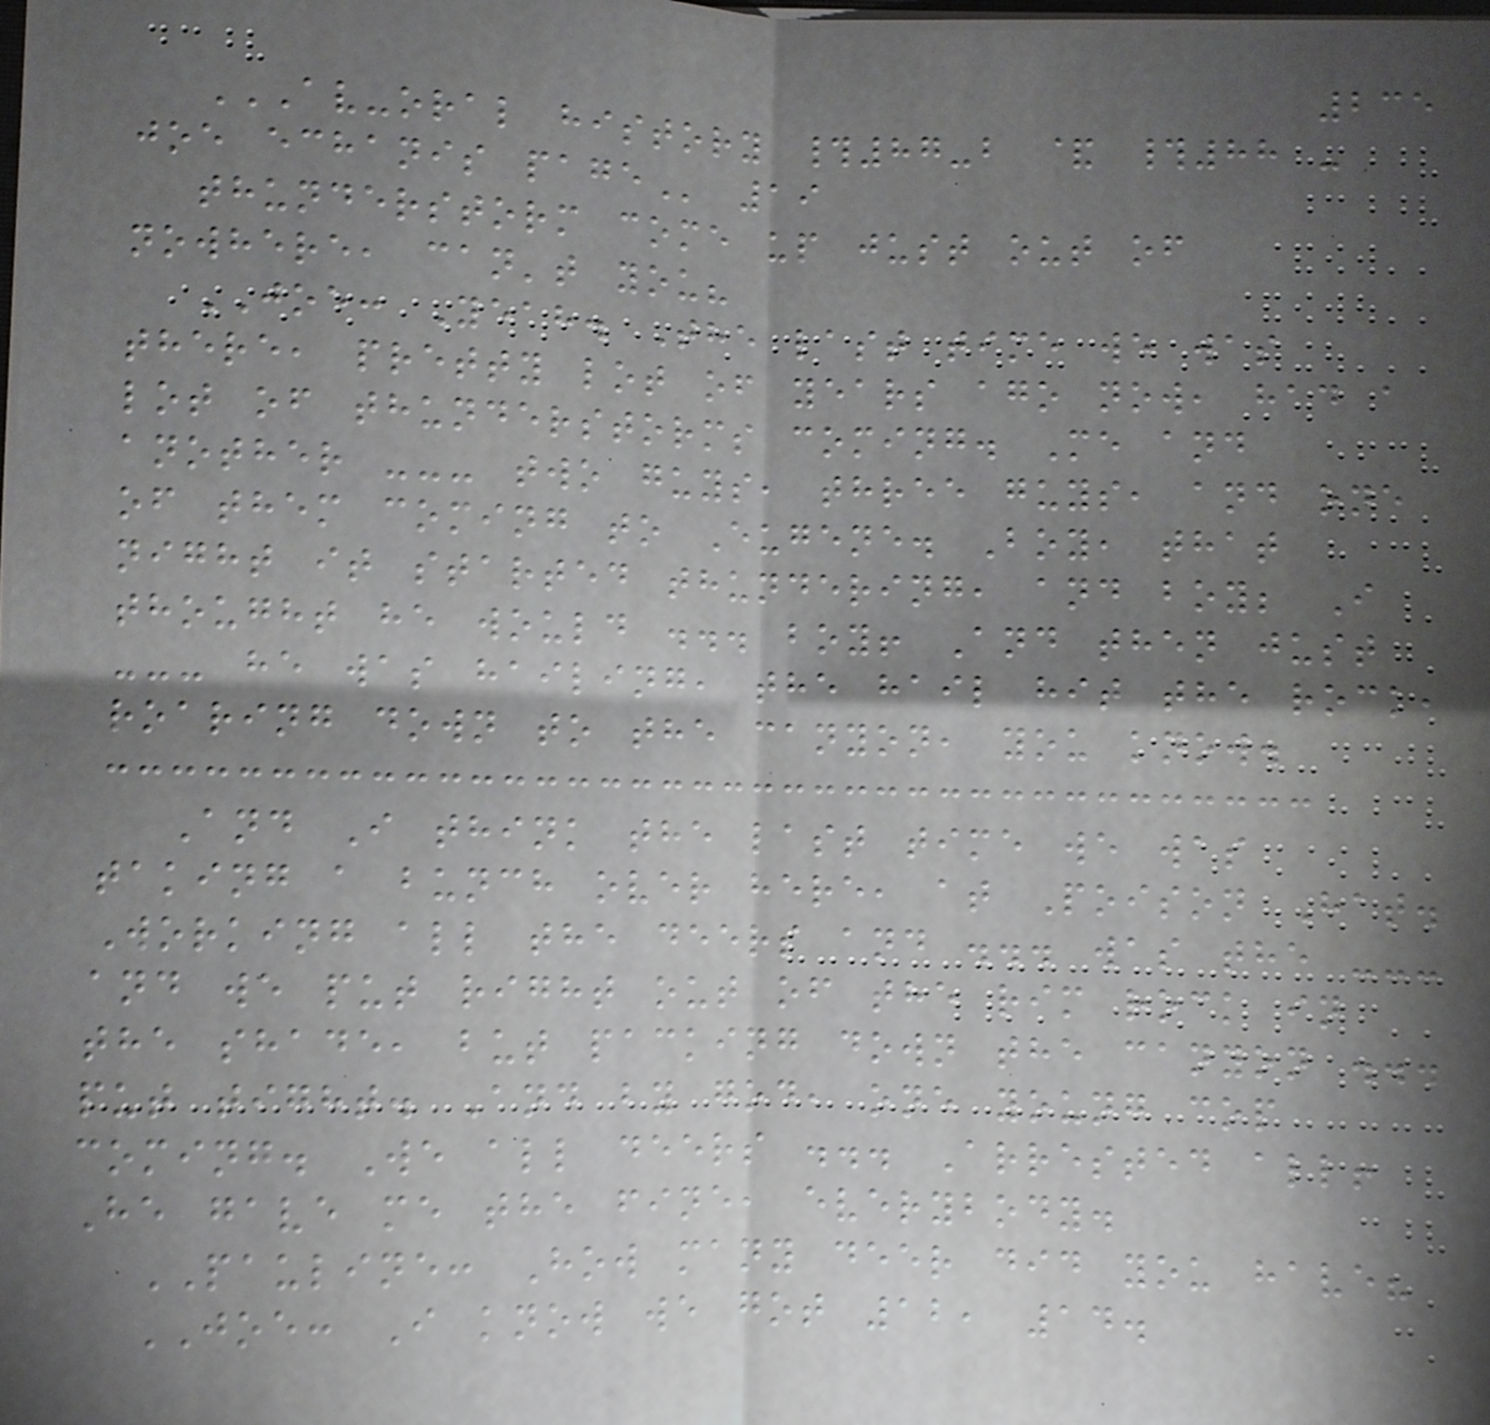235
AV-ORAL HISTORY #87-B & #88 -
JOE ECHANIS PAGE 19
thunderstorm come up just out of
nowhere, can't you?
JOE: Yeah. The last time we was
there, pretty lot of years ago now, had a
lot of thunderstorms coming. Me and
another --- two guys, three guys, and one
of them coming to Eugene. Boy, that
night it started thundering, and boy; I
thought he would ... boy! And then just
--- he was hailing, the hail hit the rock,
roaring down to the canyon, you know.
And I think the last time we was
taking a bunch over here, at Poison Hat.
Working all the deers and ... was the ---
and we put right out of the rim rock in
the shade, but packing down the canyon ...
put tight. And by god, one young cop
coming. We all deers ... Arrested all!
He gave me the fine, everybody.
PAULINE: How many deer did you have?
JOE: I know we got 12, 14.
